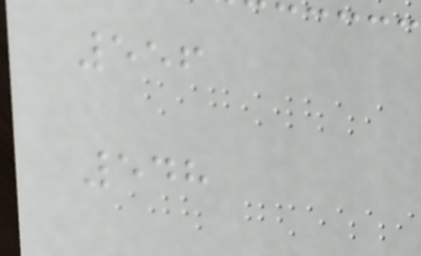556
548
